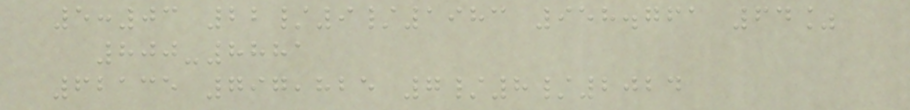5:03 22/9/1983 958.761 64%
800-8881
62135 797,825 7/8/2024
